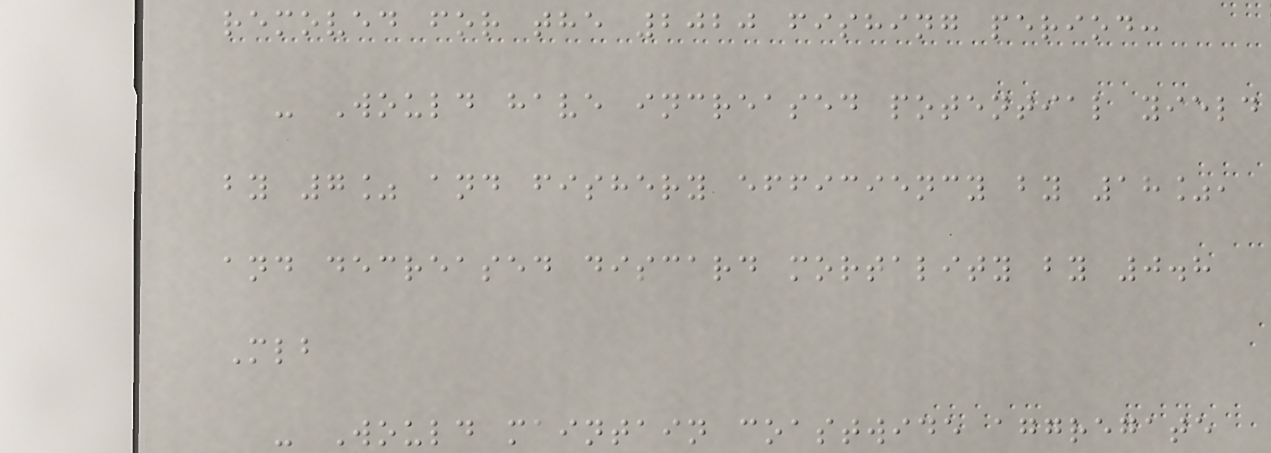removed for the 2020 fishing period:
- Would have increased potential yield
by 7% and fishery efficiency by 18%,
and decreased discard mortality by 0.8
Mlb
- Would maintain coastwide aggregate
